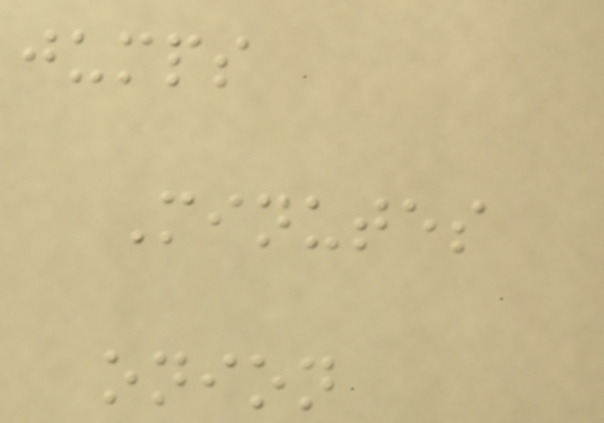jumps
Minutes
onion
